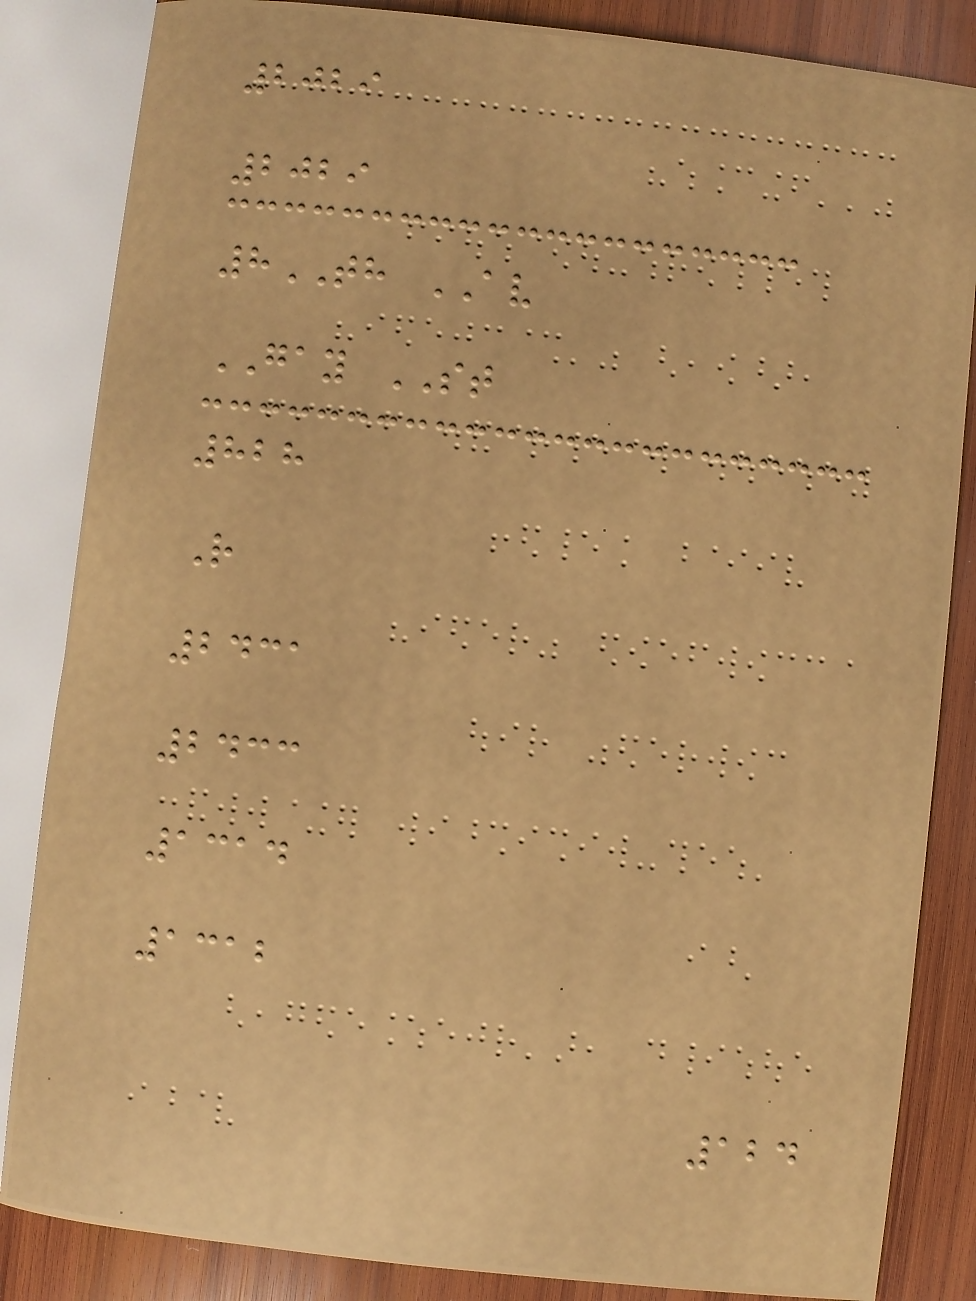2029
2029
8TH AV
GAY ST
828
R
2431
2433
1314
1312
124
